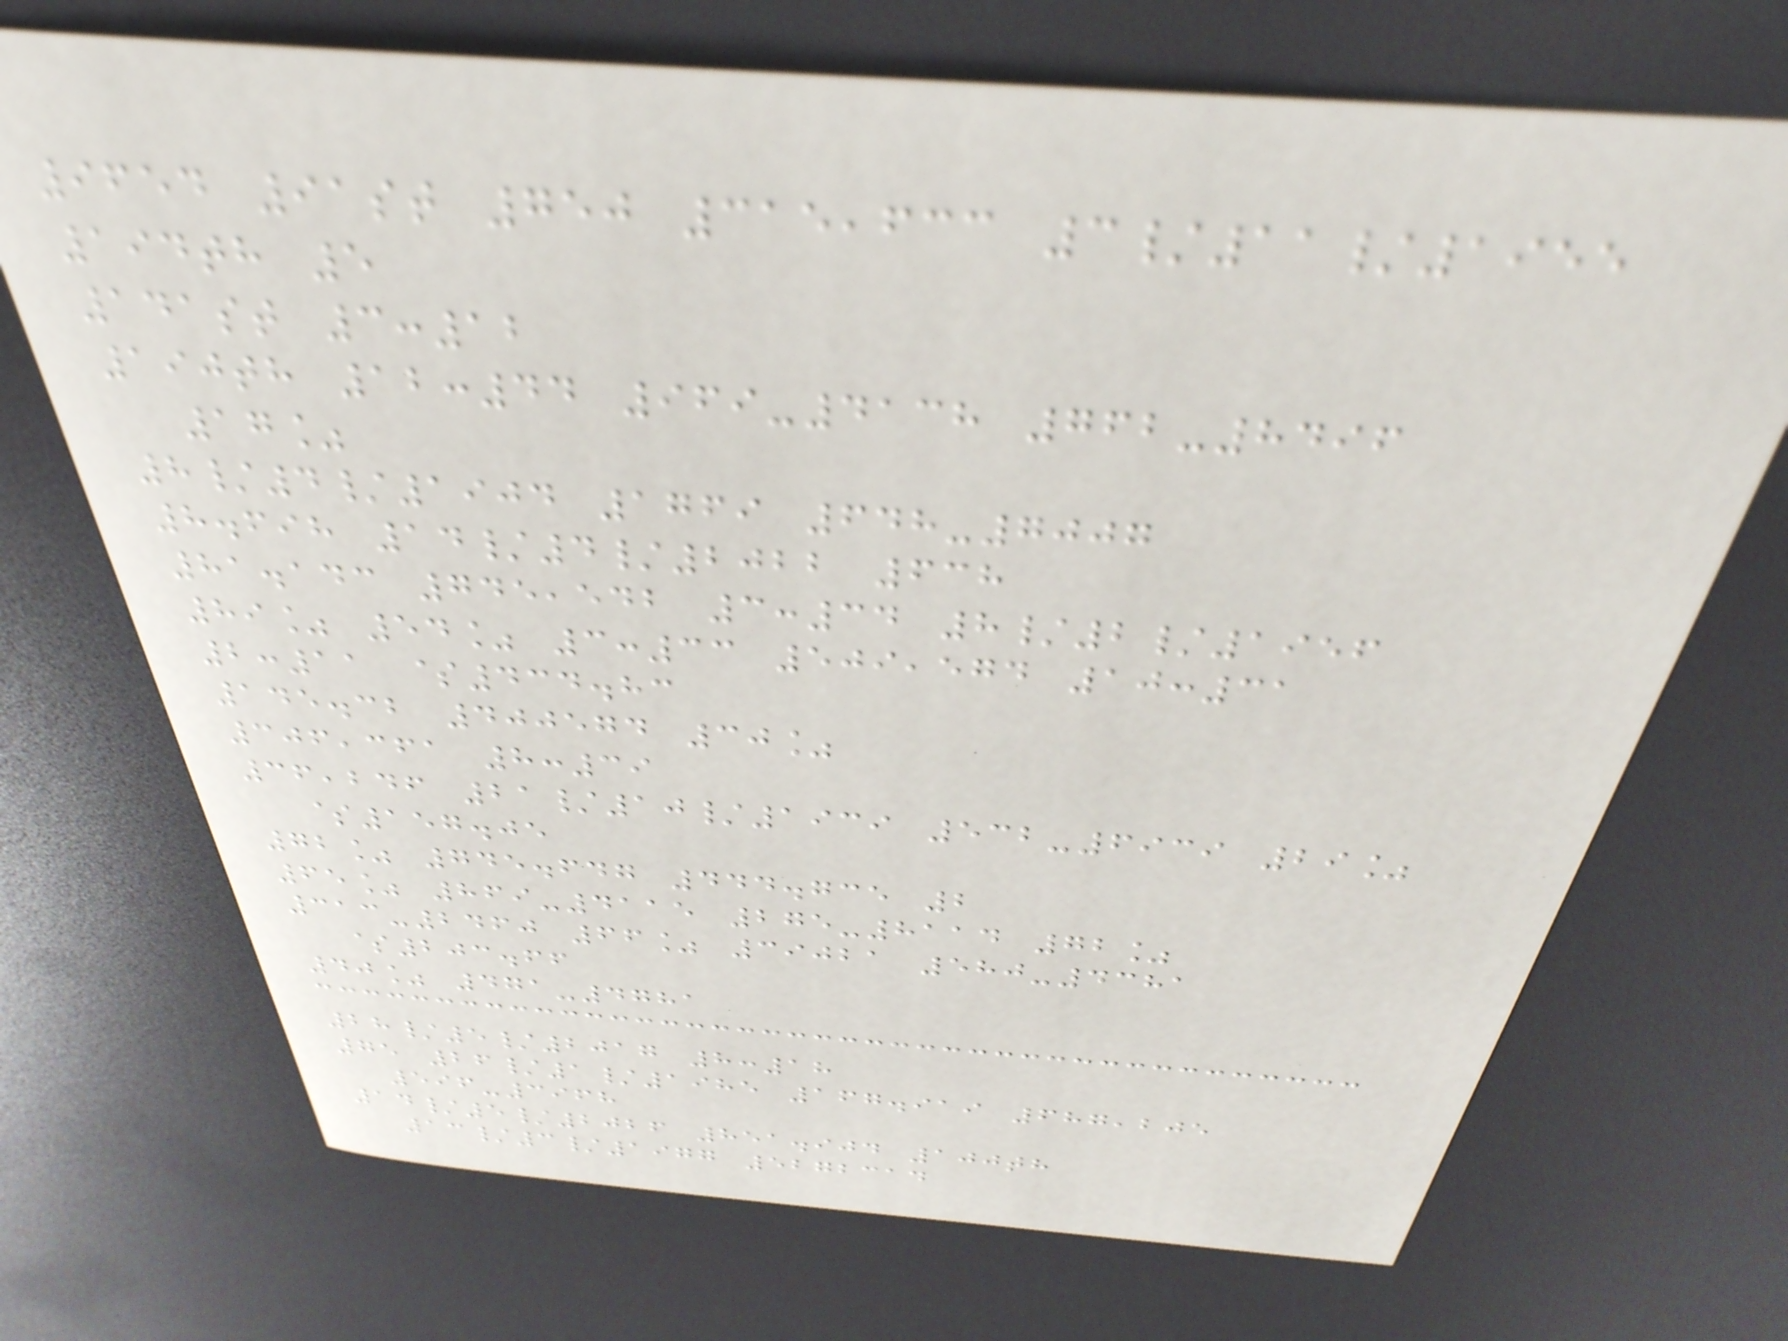9654 91st 750 315,633 3/11/1955
194th 5
141st 3:12
190th 12:44 969-4138 762-8496
17%
8/4/1904 1769 648-7007
8.698 14/4/2022 638
81.143 745,542 3:34 8/2/1956
89% 54% 3:33 509,574 10:31
2:11 $434.83
145.32 400574 30%
306,361 8:39
36,246 21/10/1939 532-6939 29%
$157.05
72% 745.647 444.735 2
65% 869-4115 275-8114 72%
313-2460 66% 39021 580-4381
$203.66
40% 471-4781
28/5/2017 8:18
75 26/1/1985 167.919 687,205
596-3968
14/5/2026 851.904 100th
13/3/1977 5272314
